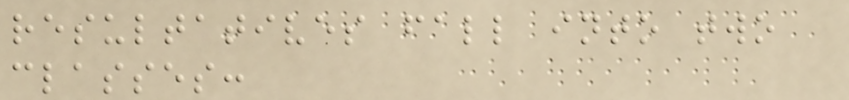resultatives fall into two
classes:
